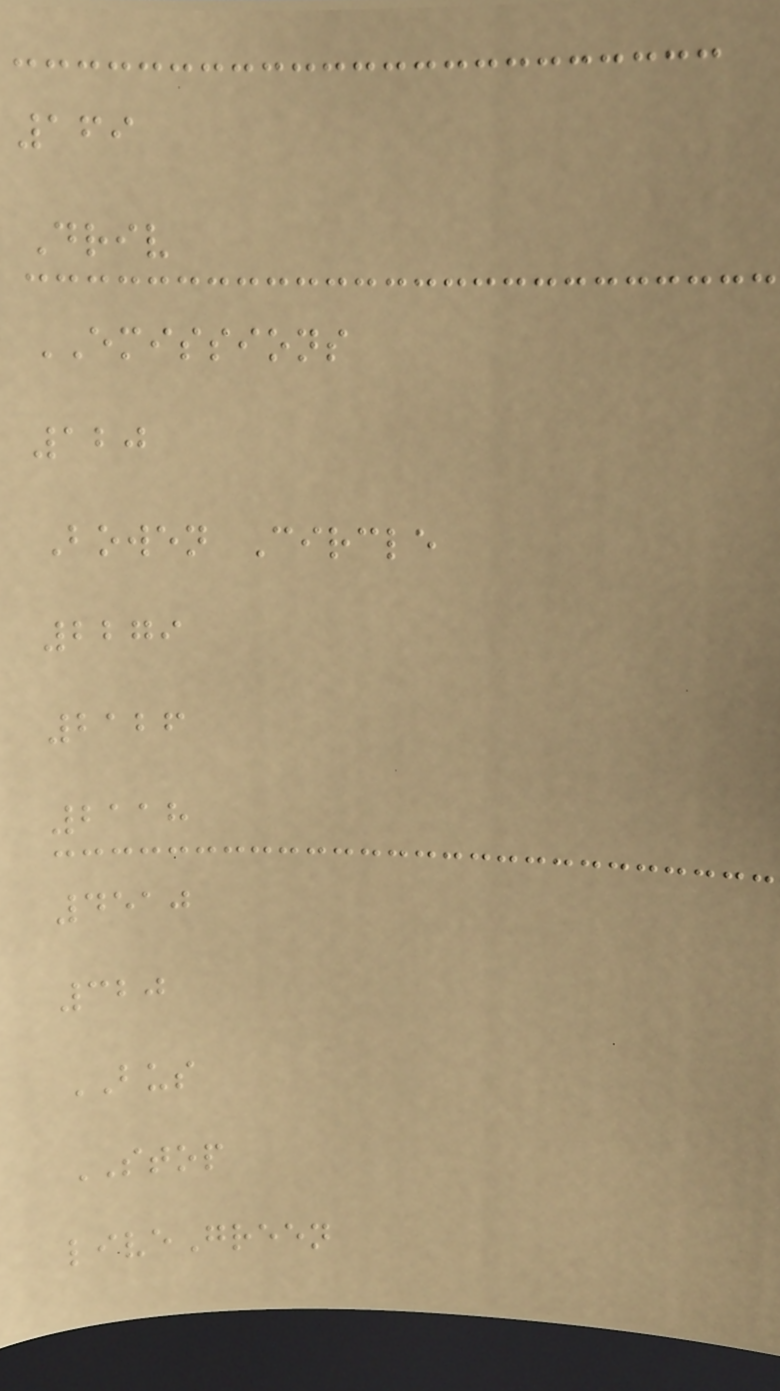169
Driv
EMISSIONS
120
Bowen Circle
2279
2126
2118
4510
320
BUS
STOP
liveGreen
